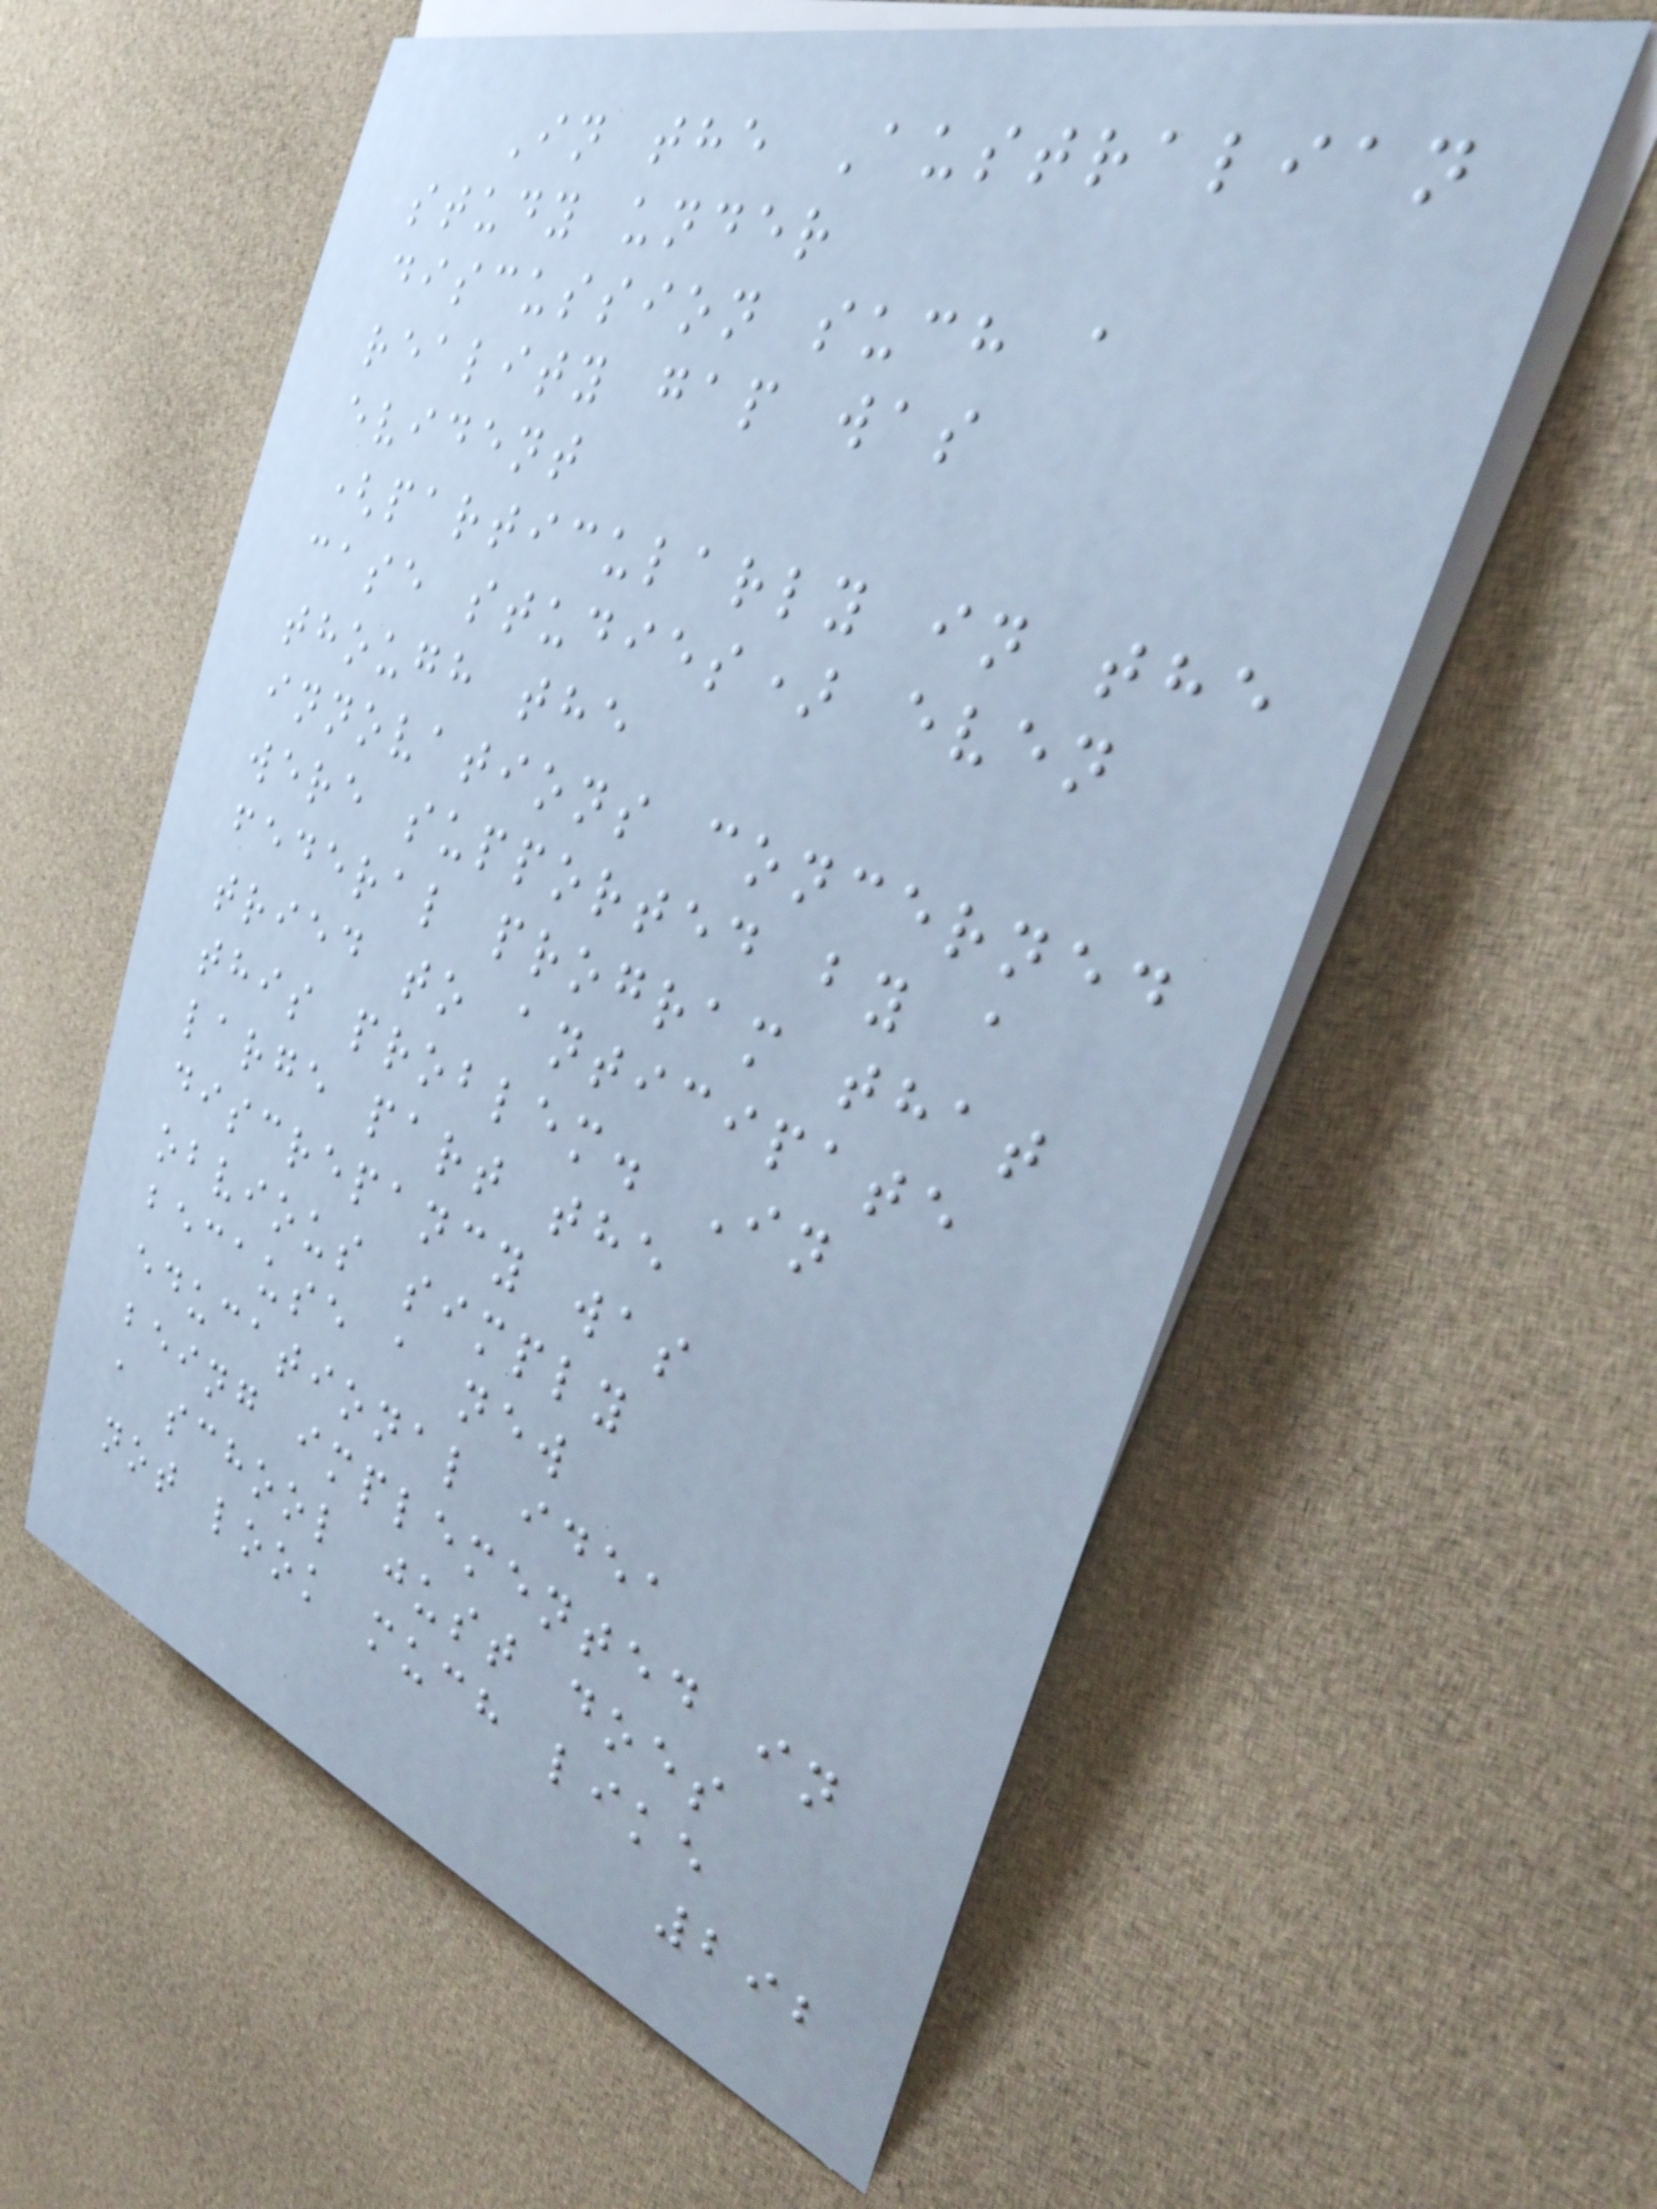In the Australian
study under
discussion such a
reality gap was
evident
(particularly in the
case studies) even
though the
innovations concerned
were supported by a
federal program that
tried to anticipate
this problem. In
large part the
discrepancy was
obvious simply
because a new
educational idea
being implemented in
a school just does
not look much like
292
